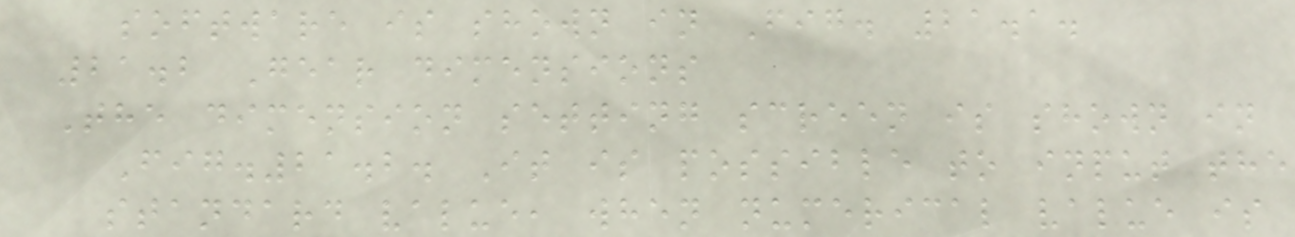software is shown in Fig. 21.1.
21.2 Gear dimensions
The dimension setting screen is shown in
Fig.21.2. It is possible to input the
standard value, when numerical value is
